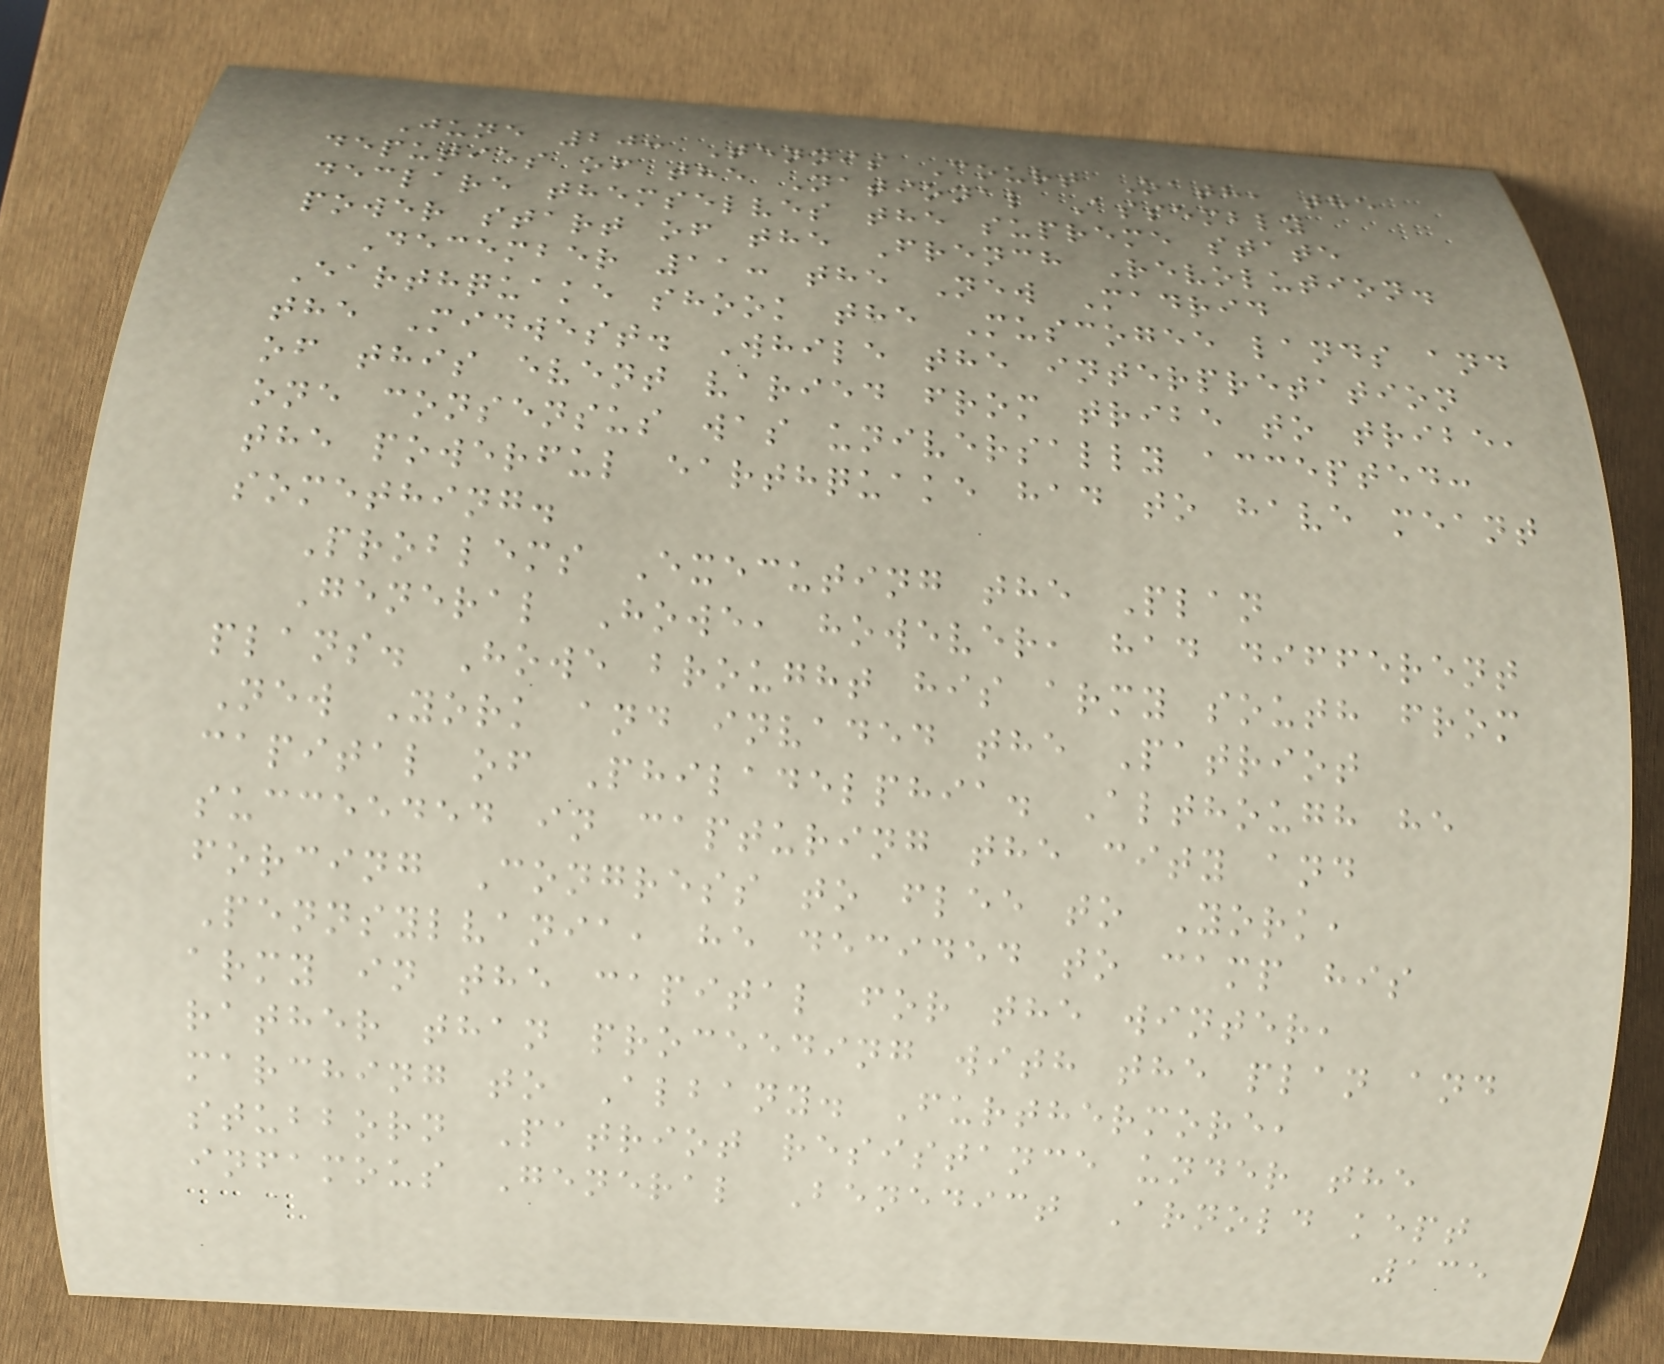June 20: Tennis Court Oath, the
deputies of the National Assembly
declare themselves the supreme state
power start of the French Revolution.
December 11: the New Madrid
Earthquake shook the Muscogee lands and
the Midwest. While the interpretation
of this event varied from tribe to tribe,
one consensus was universally accepted:
the powerful earthquake had to have meant
something.
Problems Executing the Plan
General Howe, however, had different
plans. Howe brought his army south from
New York and invaded the Patriot
capital of Philadelphia. Although he
succeeded in capturing the city and
forcing Congress to flee to York,
Pennsylvania, he decided to camp his
army in the capital for the winter,
rather than proceeding with the plan and
marching to Albany. Furthermore,
stubborn Patriot resistance under the
infamous General Benedict Arnold kept
135
